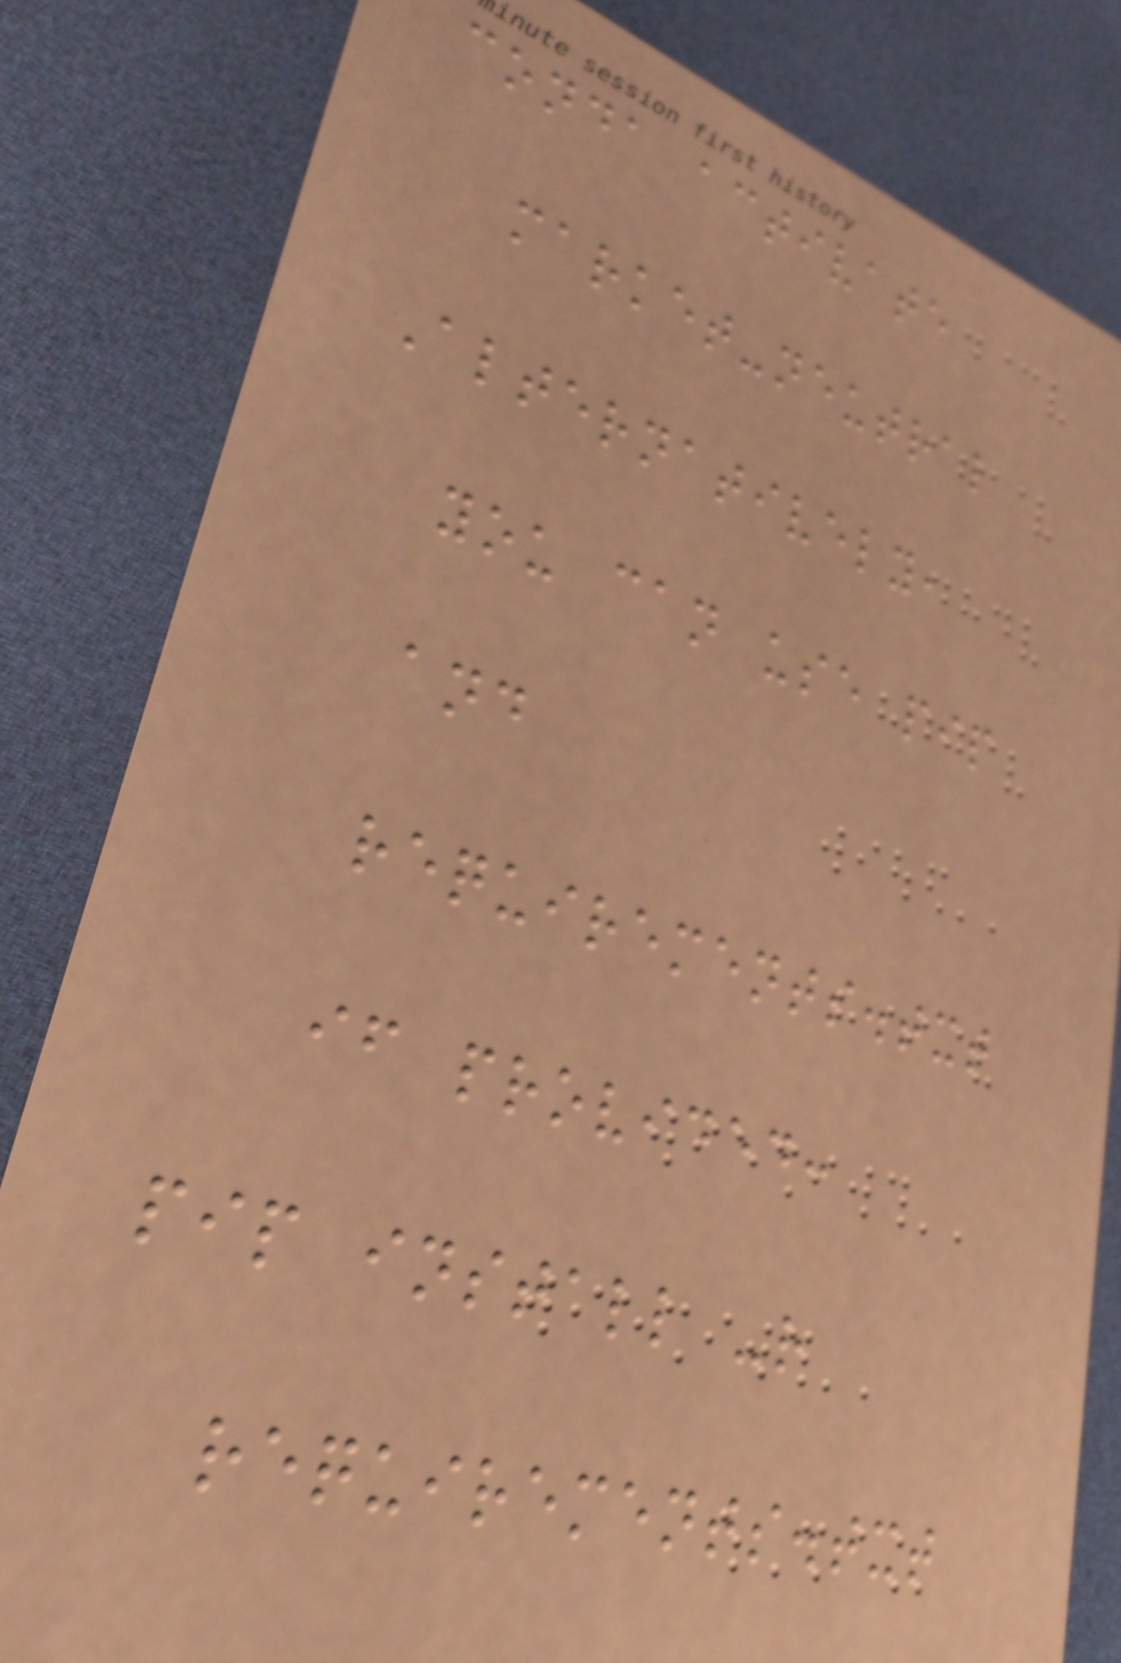conda activate
market-neutral
Alternatively,
you can use pip
and
requirements.txt
if provided:
pip install -r
requirements.txt
